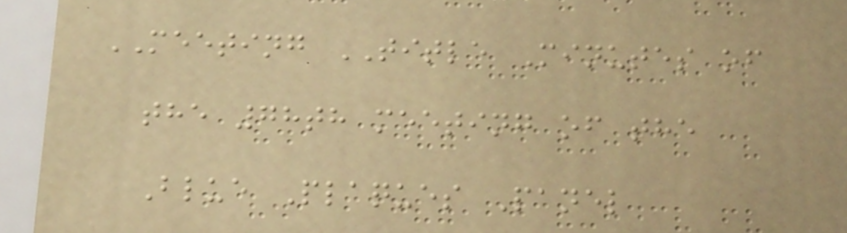MEETING TITLE Minutes of
the 78th meeting of the
Blue Plaques Panel
